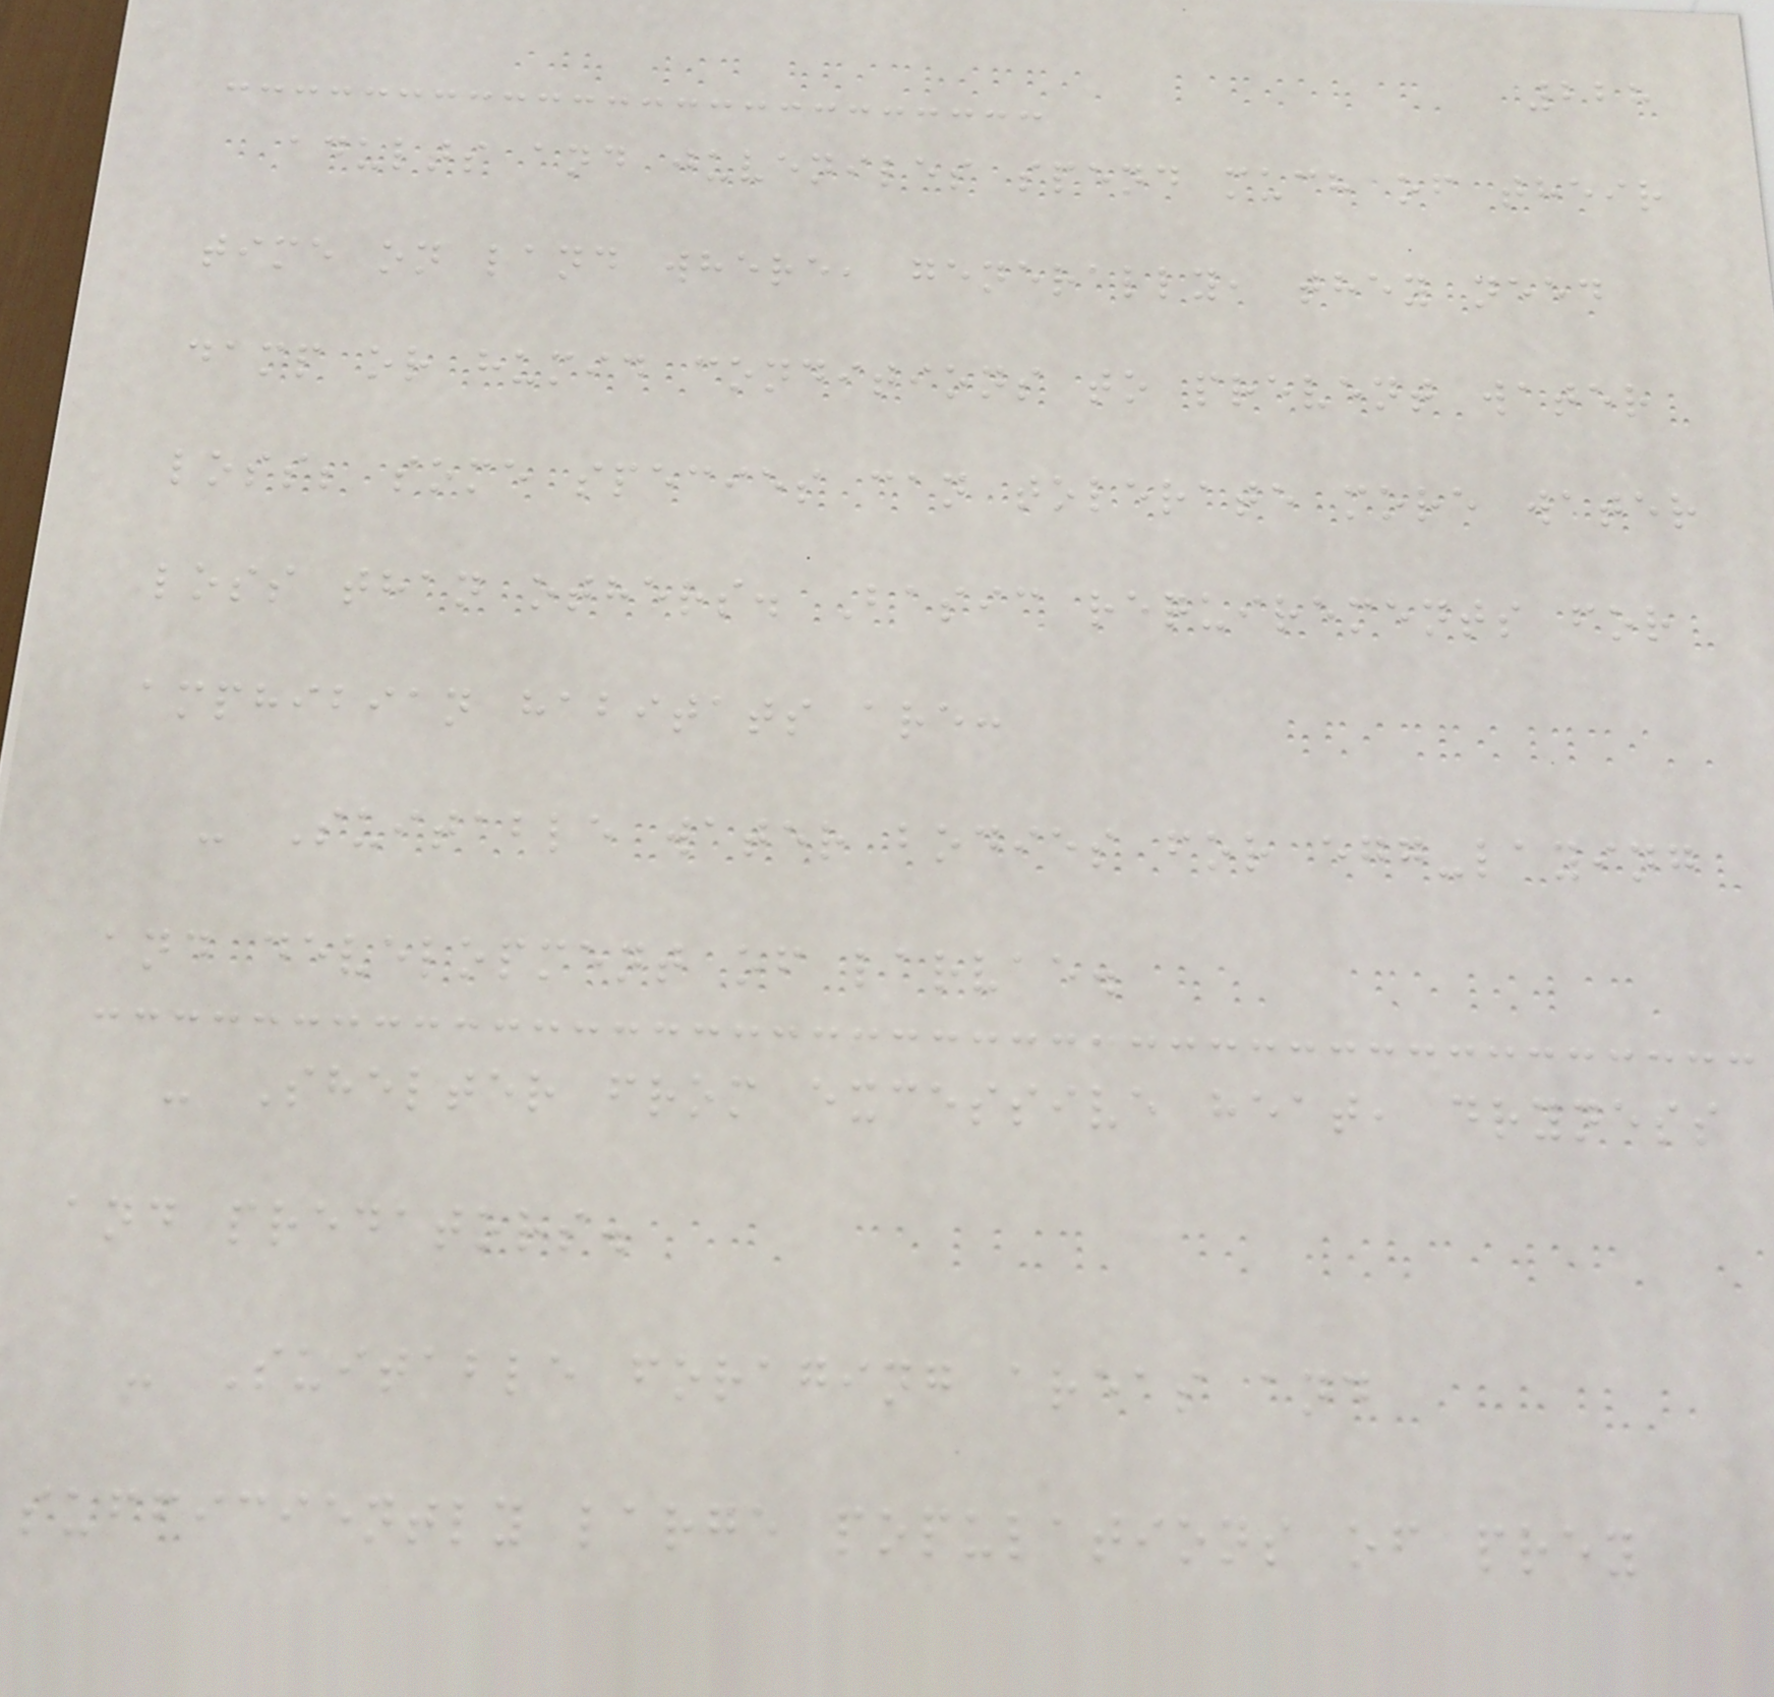228
adults and juveniles spend much of their
time on land where, generally, they need
damp or humid conditions to prevent water
loss; some species can tolerate more water
loss than others. Basic requirements for
amphibian habitats are:
- Suitable water bodies for egg-laying
and development of larvae.
- Shelter from excessive heat, dryness
and predators.
- Suitable foraging areas and
sufficiently large populations of prey
